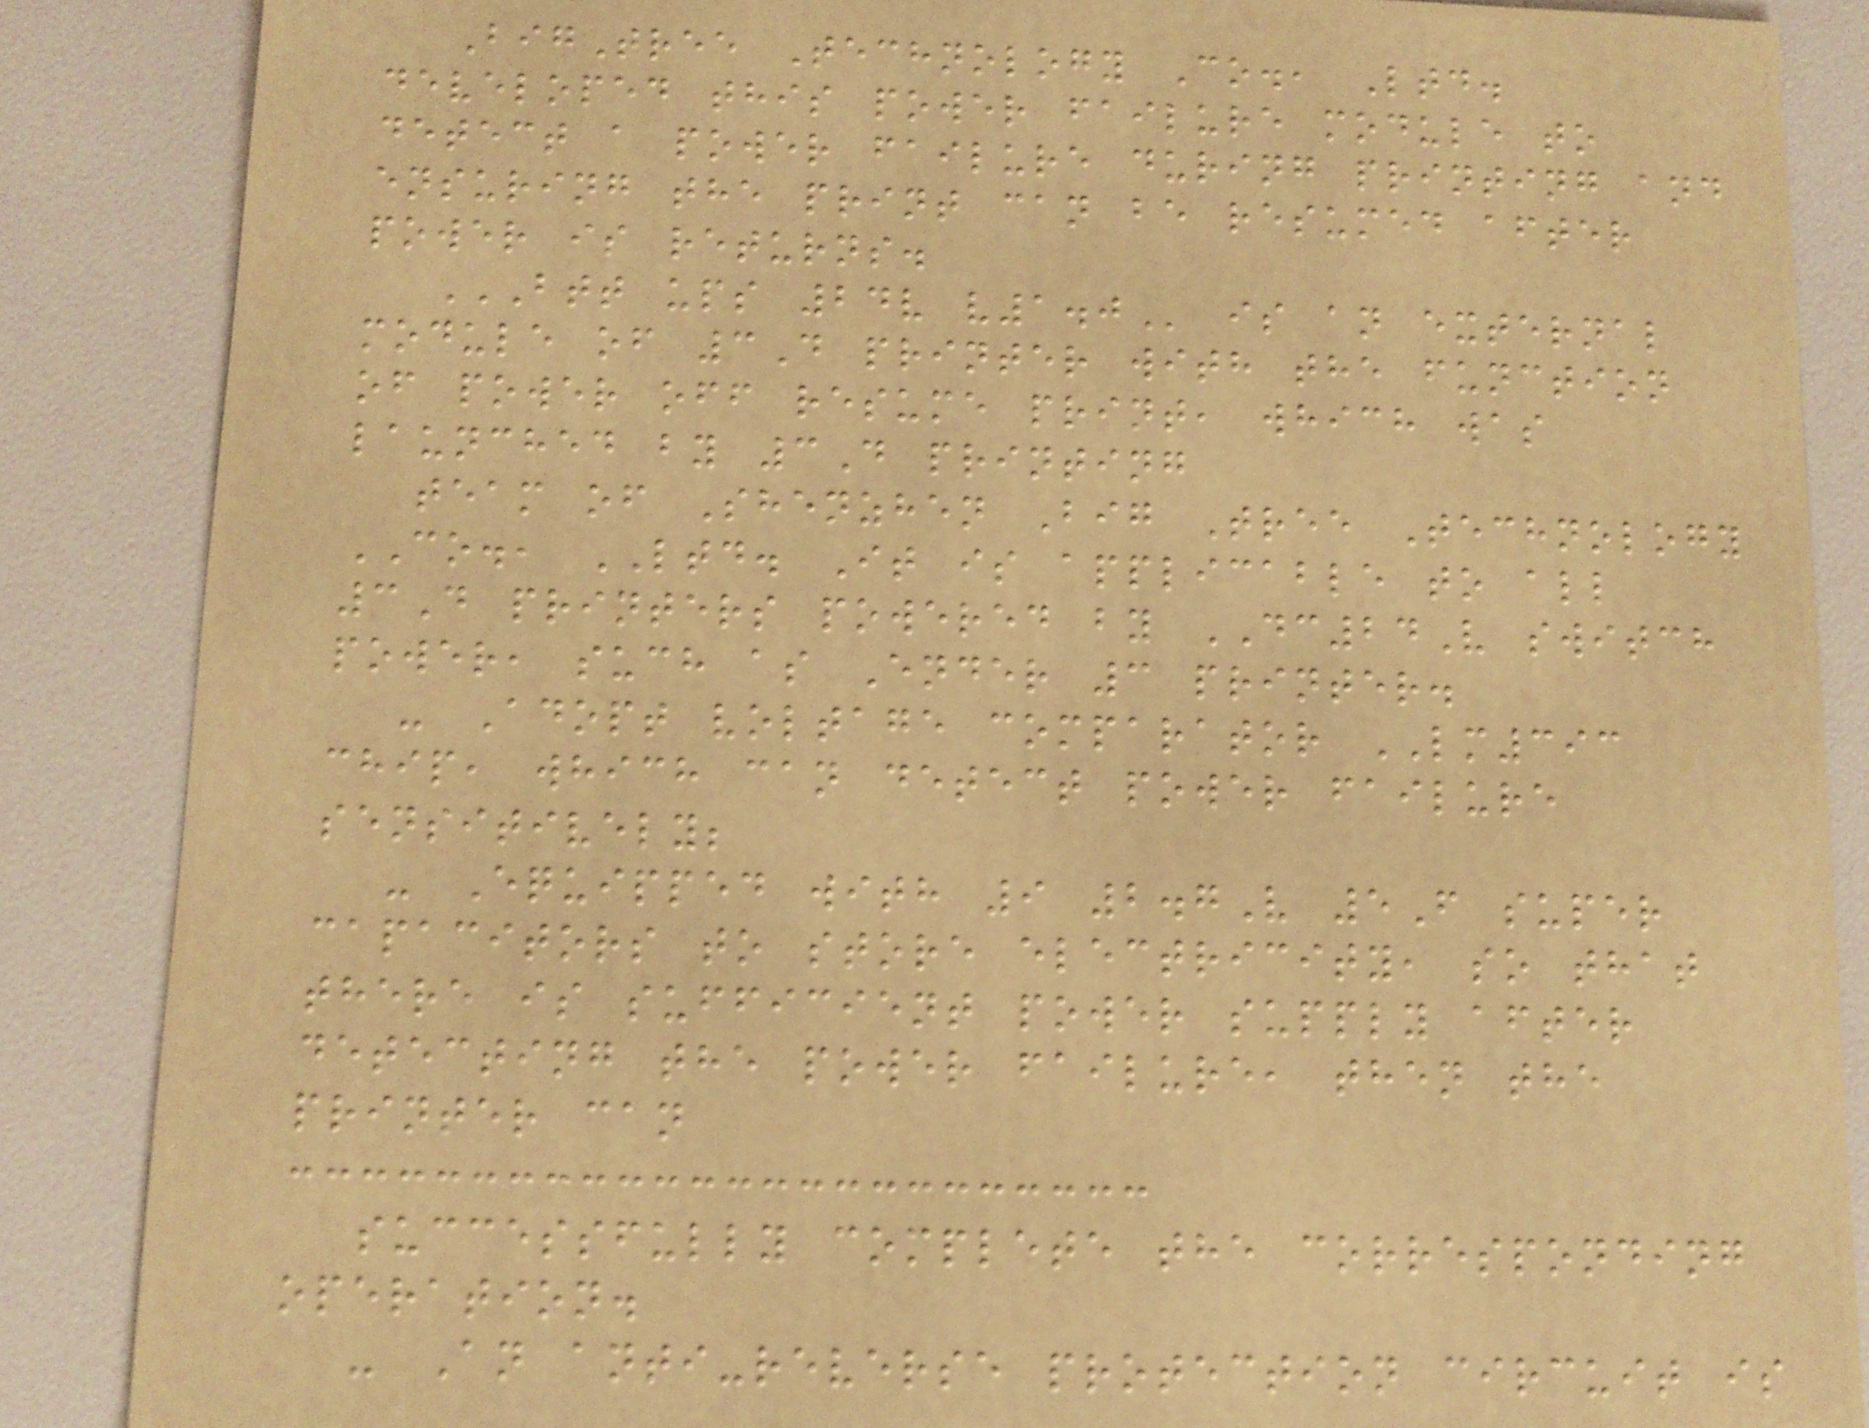BigTree Technology Co., Ltd.
developed this power failure module to
detect a power failure during printing and
ensuring the print can be resumed after
power is returns.
BTT UPS 24V V1.0 is an external
module of 3D printer with the function
of power off resume print, which was
launched by 3D printing
team of Shenzhen Big Tree Technology
CO., LTD. It is applicable to all
3D printers powered by DC24V switch
power, such as Ender 3 printer.
- Adopt voltage comparator LM393
chip, which can detect power failure
sensitively;
- Equipped with 9 2.7V 5F super
capacitors to store electricity, so that
there is sufficient power supply after
detecting the power failure, then the
printer can
successfully complete the corresponding
operation.
- An anti-reverse protection circuit is
